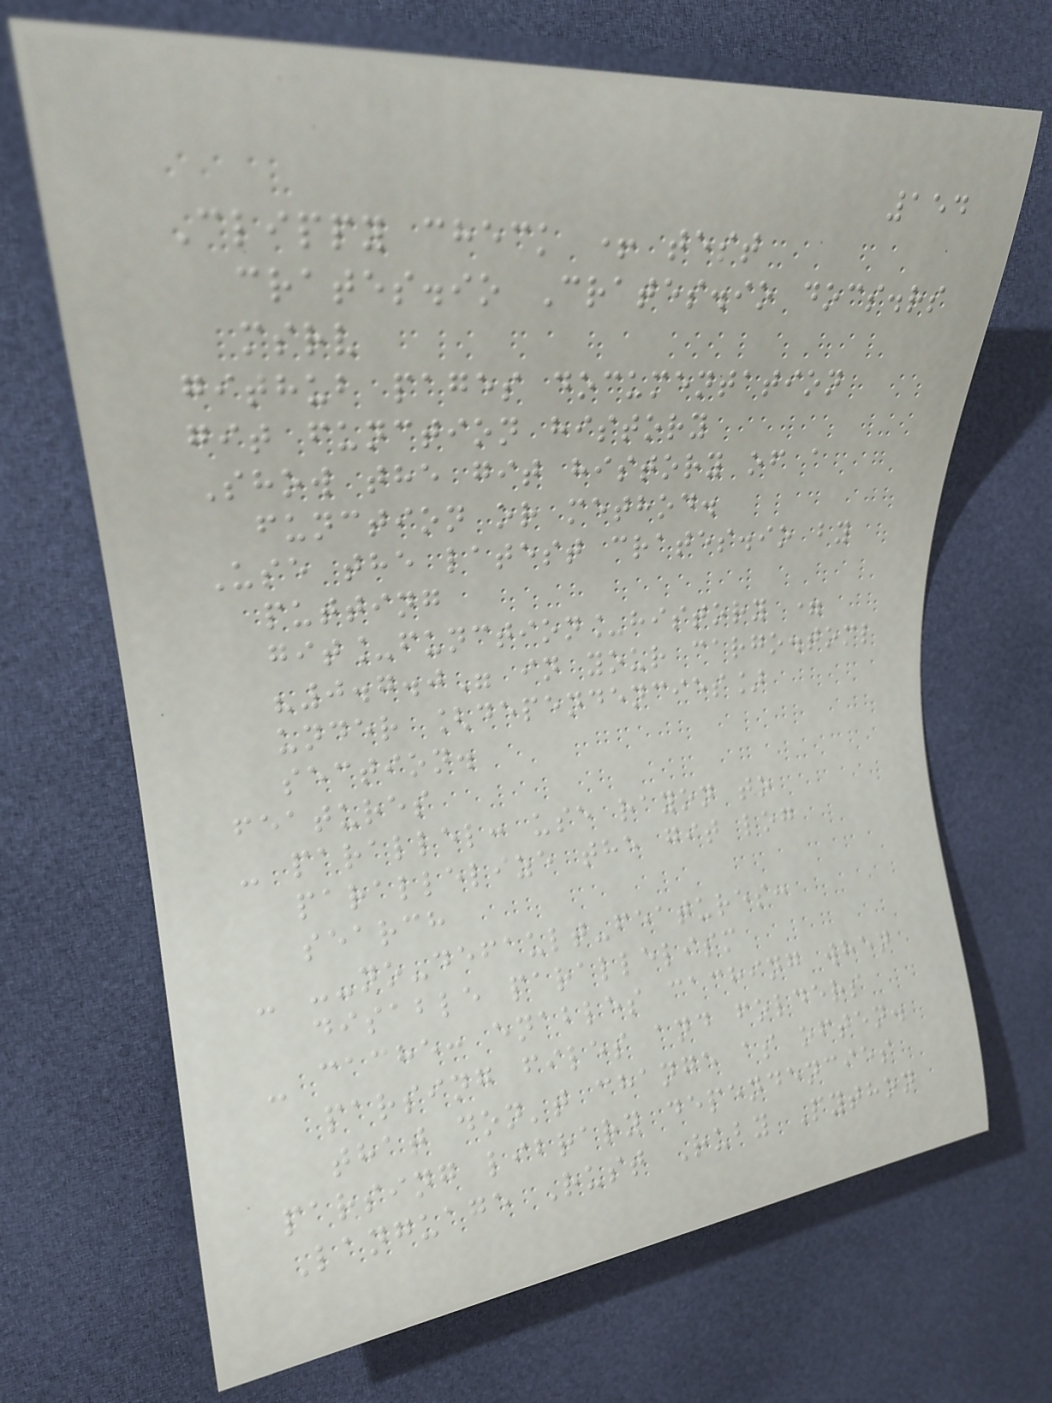154
Clippy check + test
crates.io Crates.io docs.rs
msrv
github pages documentation
git function history
Show the git history of a
function or method.
Use the latest crates.io by
putting
git_function_history =
"0.7.0" in your cargo.toml
under [dependencies]
section.
features
- parallel: use rayon to
parallelize the git log
search
- --no-default-features:
disable parallelism
- cache: enables caching when
parsing files and folders
that don't change as often.
parsing library dependencies
Language Rust Ruby Python
